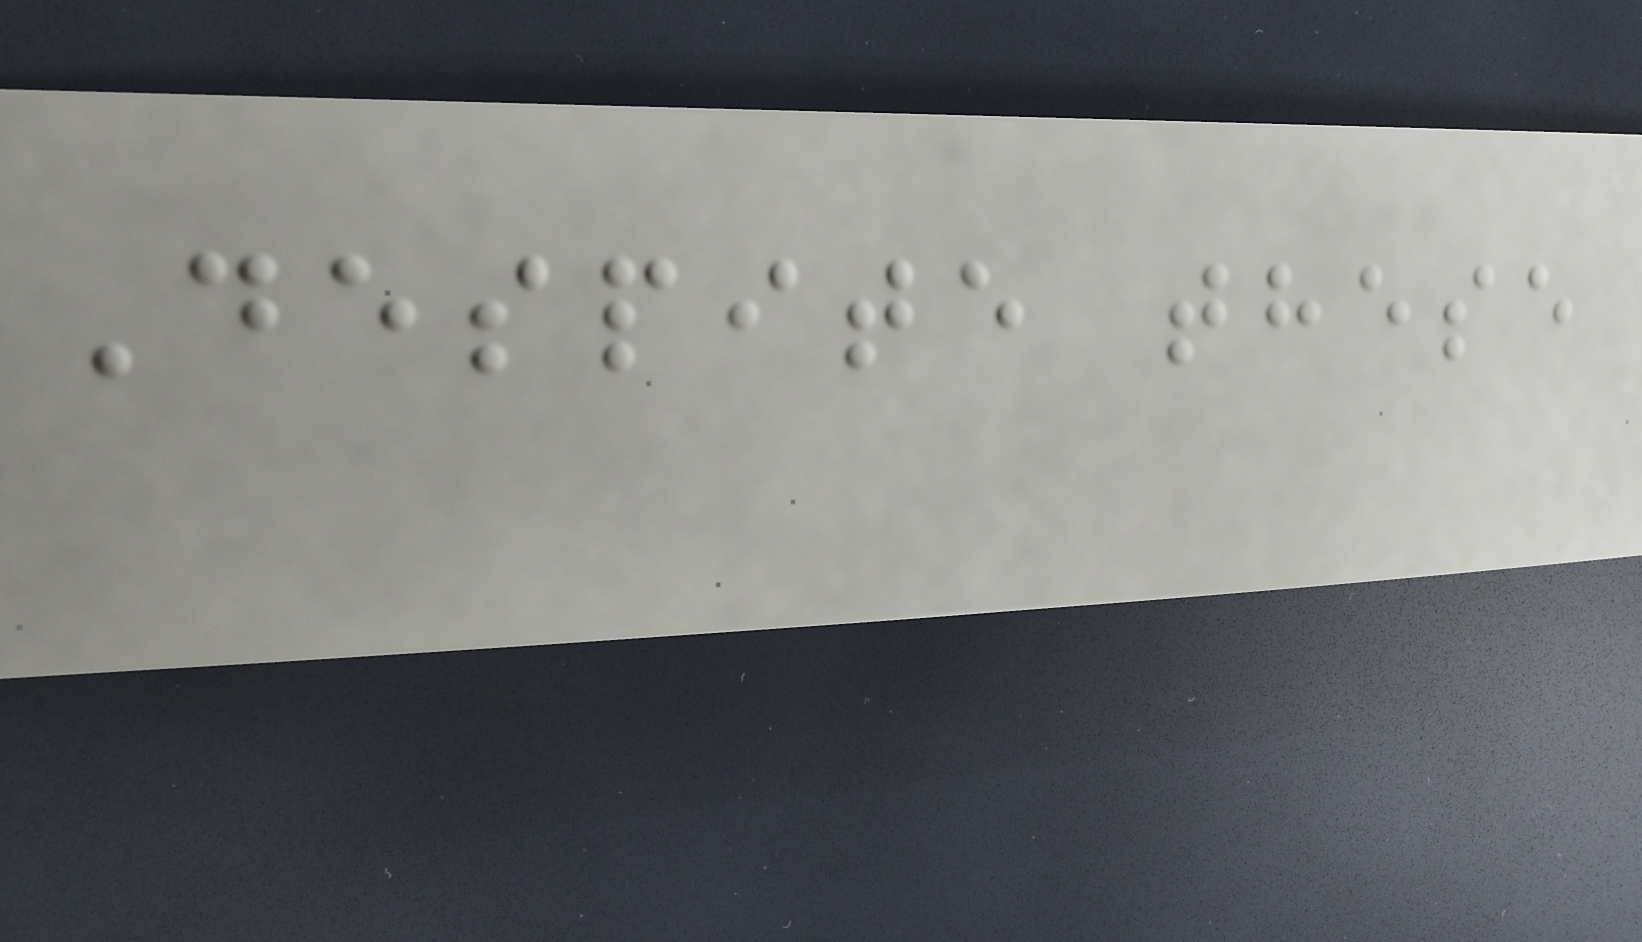Despite these
